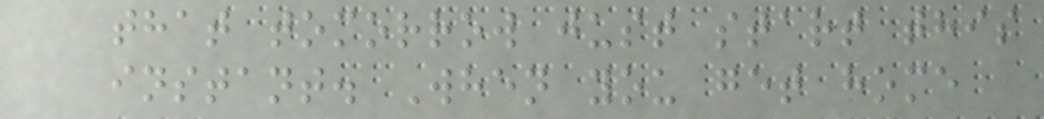that tomorrow just start this
instant. When you get home
